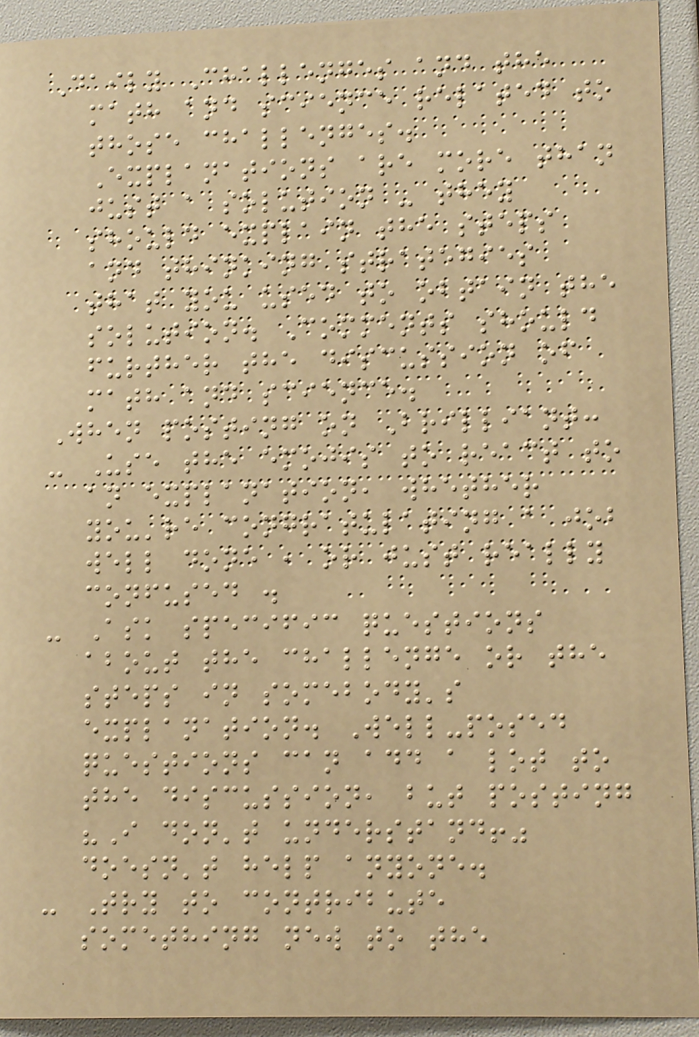Daily Challenges and the
math and science related to
those challenges.
Explanations are more than
just a solution - they
should explain the steps
and thinking strategies
that you used to obtain the
solution. Comments should
further the discussion of
math and science.
When posting on Brilliant:
- Use the emojis to react to
an explanation, whether
you're congratulating a job
well done , or just really
confused .
- Ask specific questions
about the challenge or the
steps in somebody's
explanation. Well-posed
questions can add a lot to
the discussion, but posting
"I don't understand!"
doesn't help anyone.
- Try to contribute
something new to the
